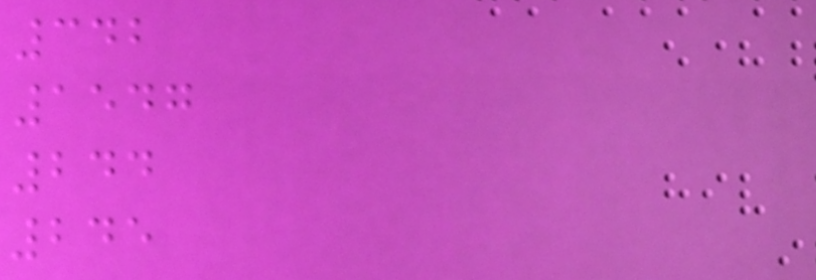342
1547
244
245
